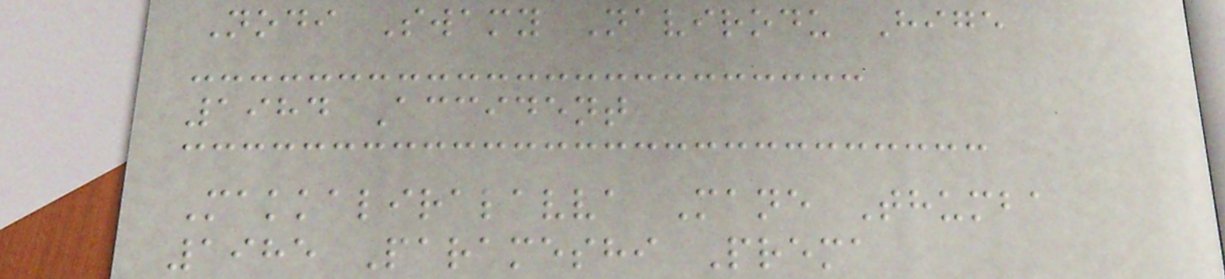Nodi Swamy Navirodu Hige
1984 Accident
Makkaliralavva Mane Thumba
1985 Parameshi Prema
